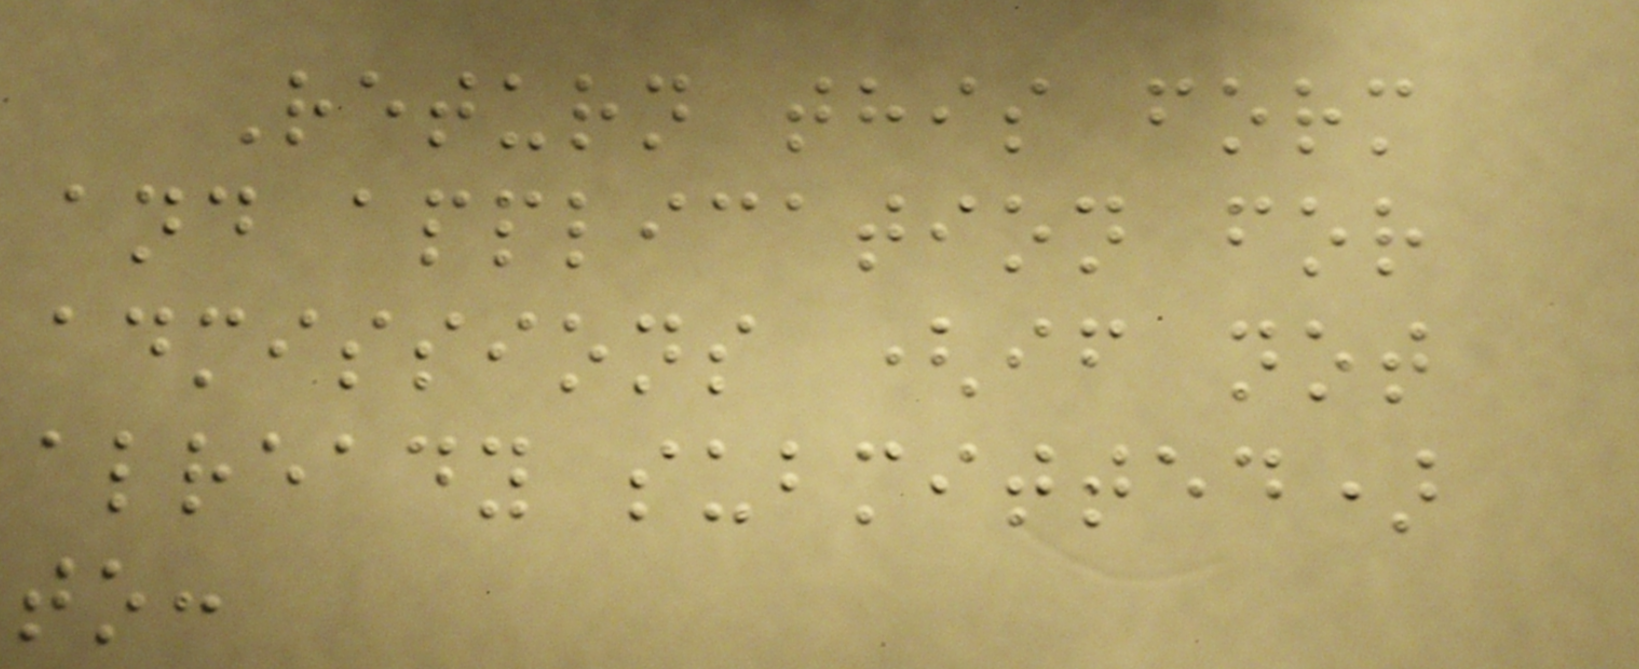Return this form
and application for
admissions (if not
already submitted)
to:
